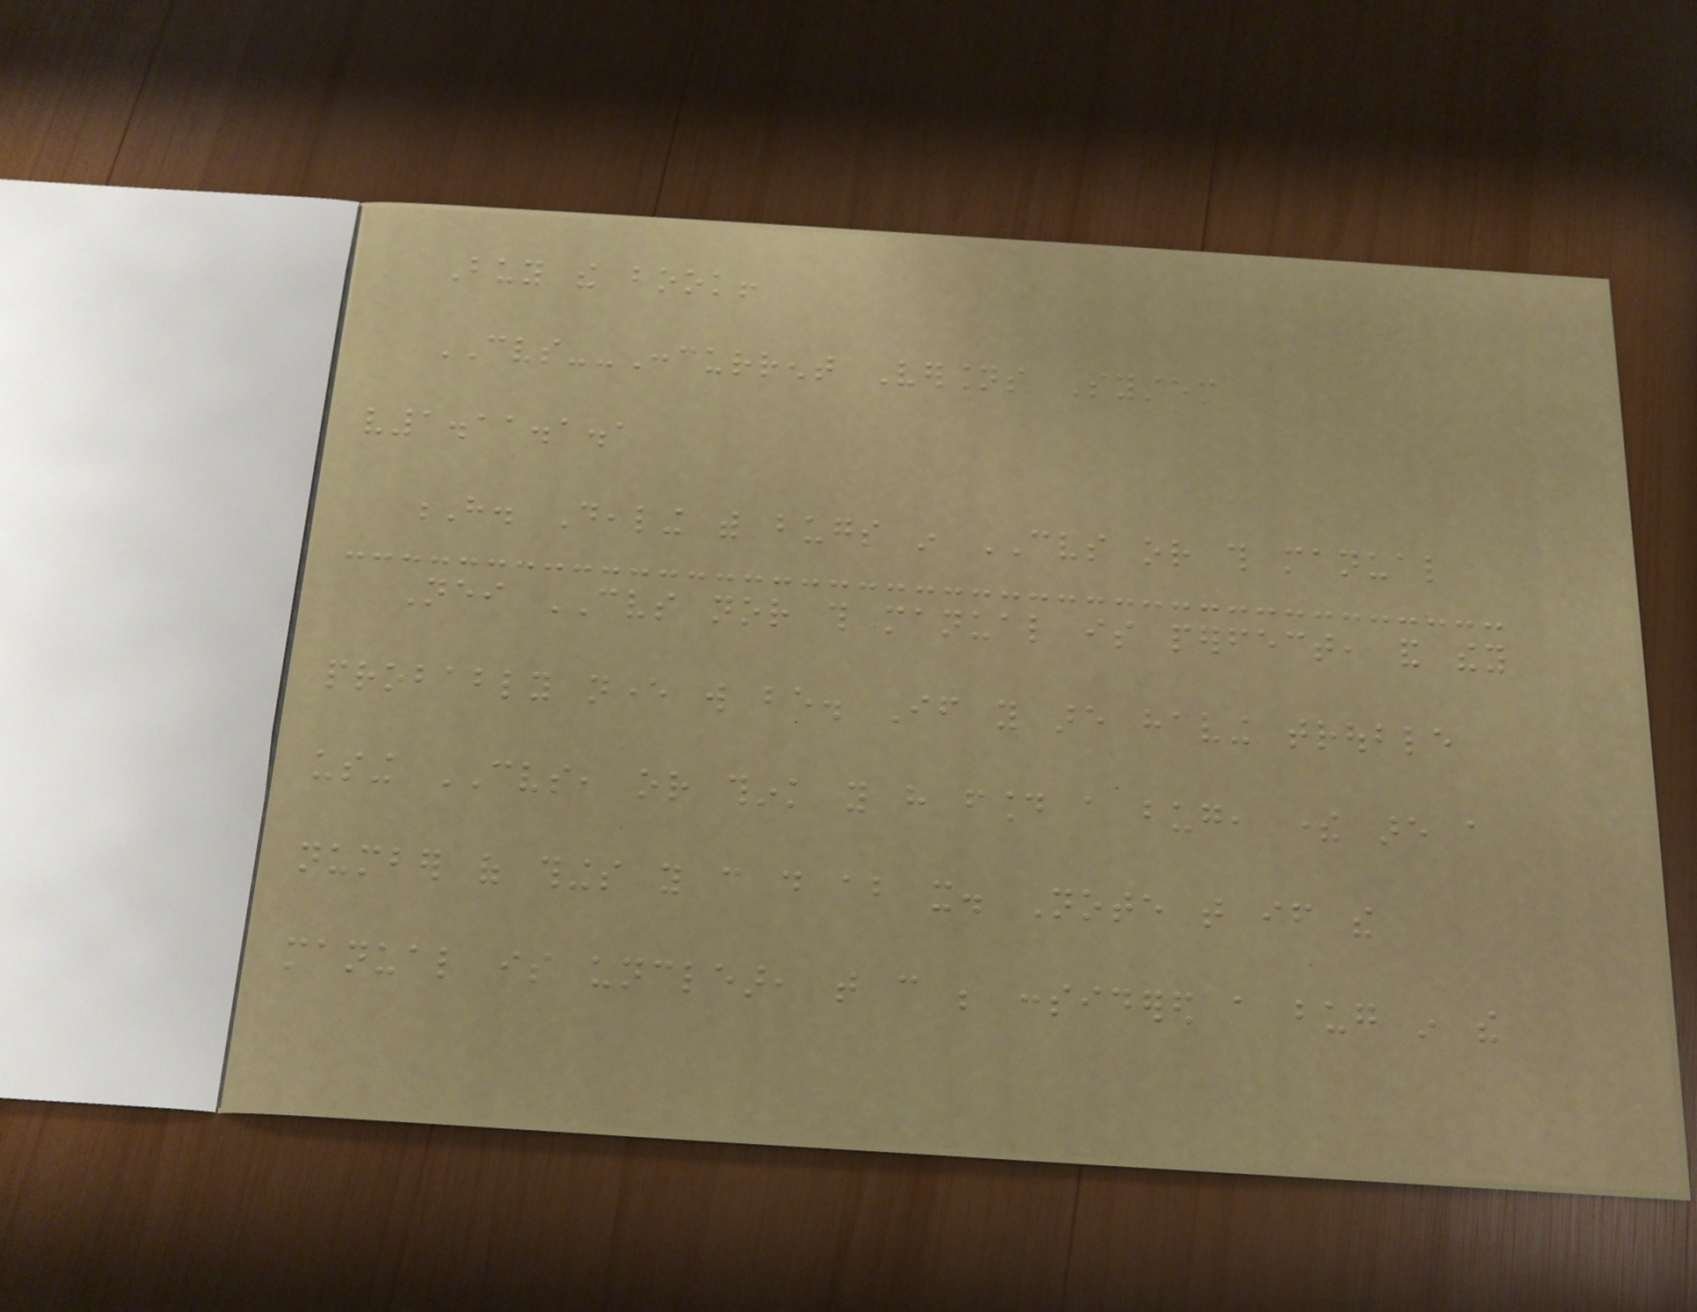Buy the book!
CVS--Concurrent Versions System
v1.11.1.1
H. Dealing with bugs in CVS or this manual
Neither CVS nor this manual is perfect, and they
probably never will be. If you are having trouble
using CVS, or think you have found a bug, there are a
number of things you can do about it. Note that if the
manual is unclear, that can be considered a bug in the
